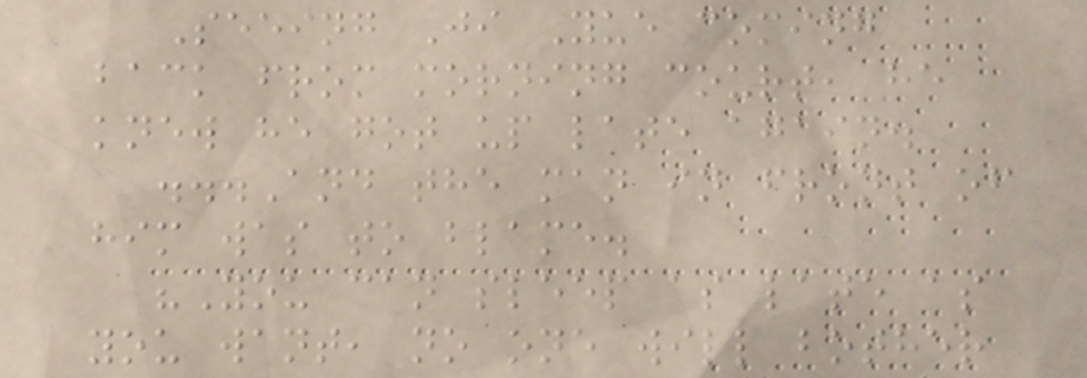Seeing Ji Yue coming
back from morning court, he
knew he got up late again.
...And the man in front of
him was to blame.
"You can sleep as late as
you want, no one will bother
